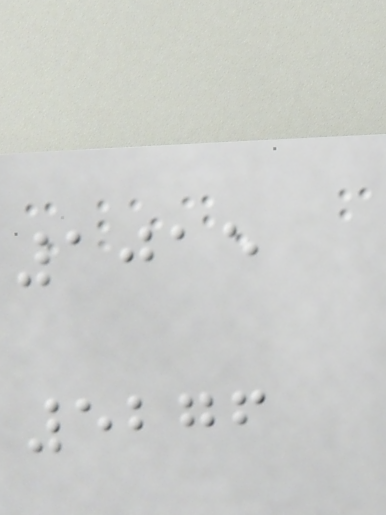1015
5276
